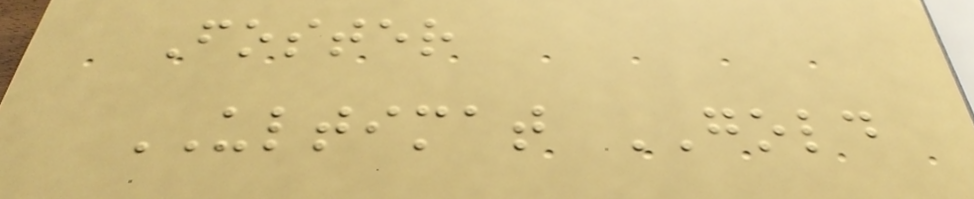Foster
ULTIMAT GOLD
